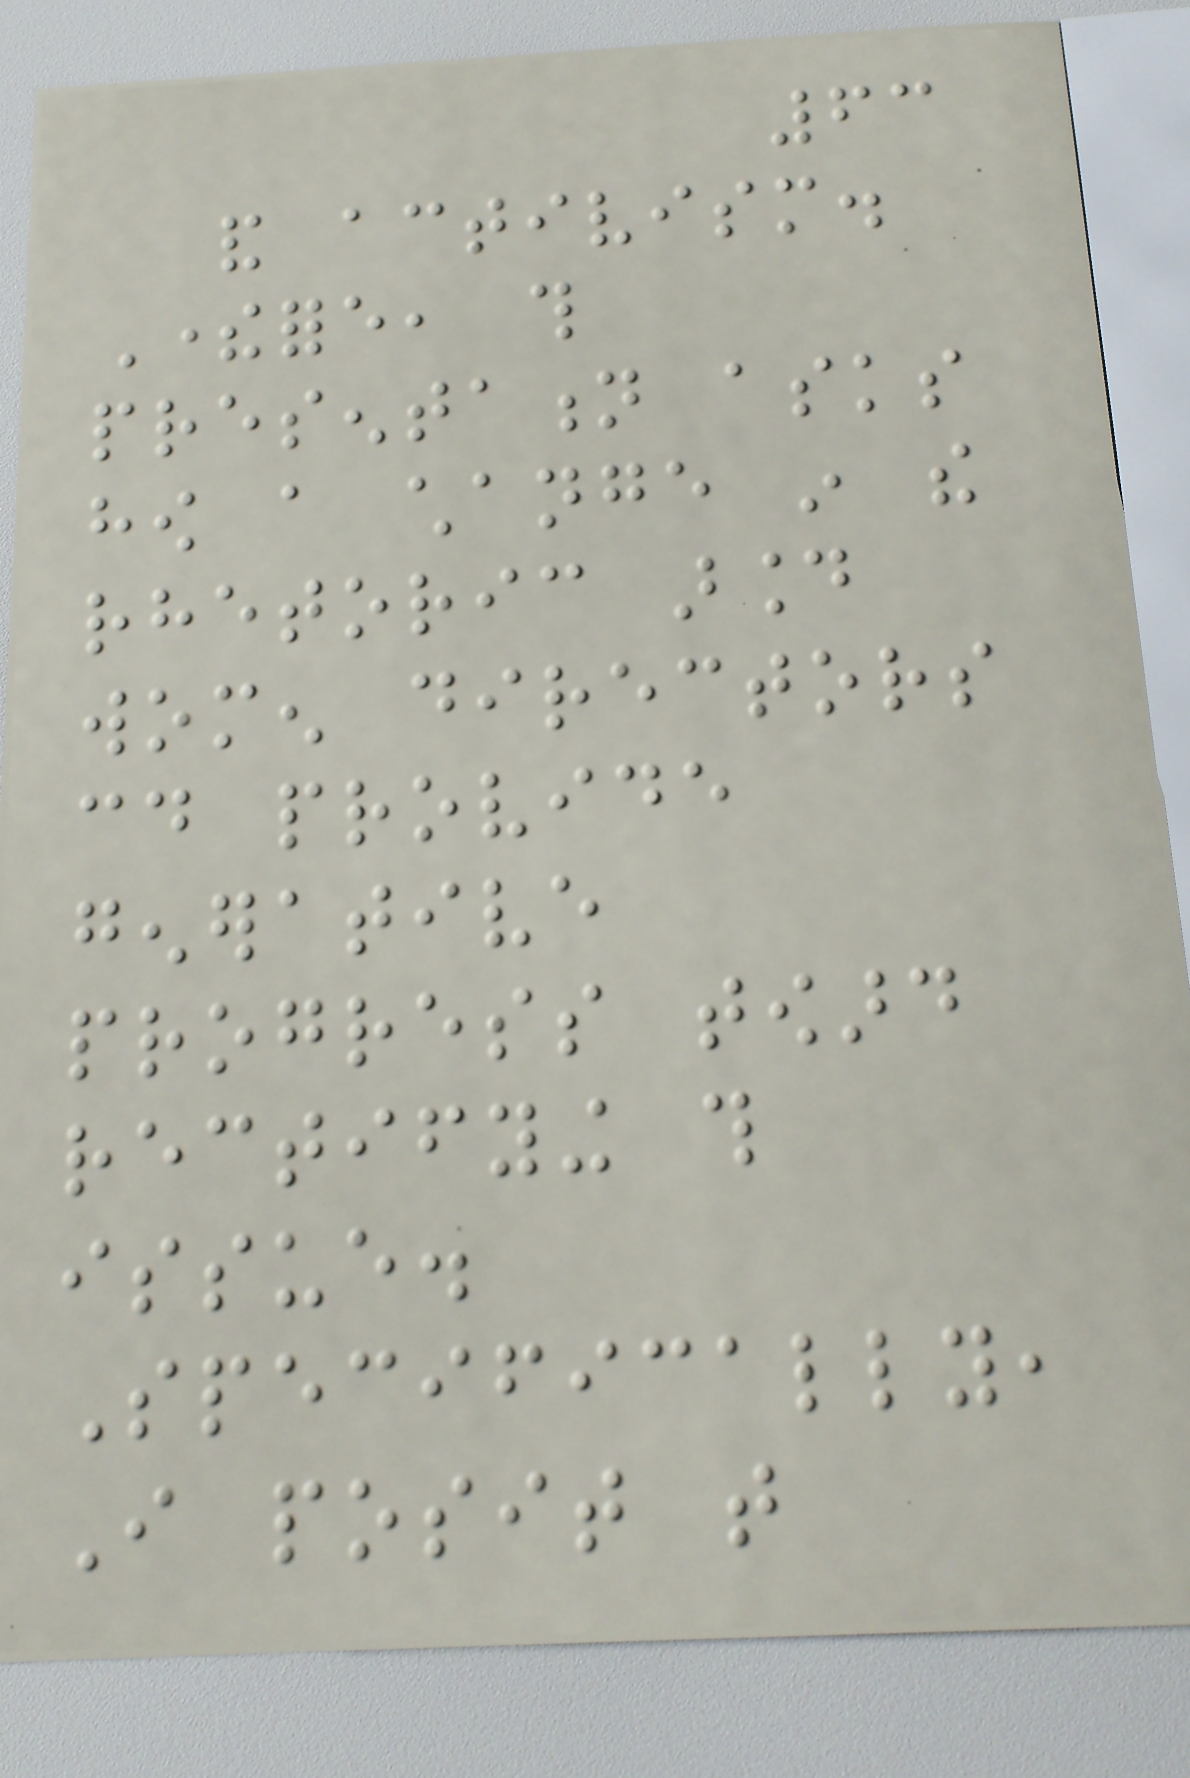63
and activism.
Therefore, this
presentation asks
how a change in the
rhetoric around
women directors
could provide
generative
progress toward
rectifying this
issue.
Specifically,
I posit that
